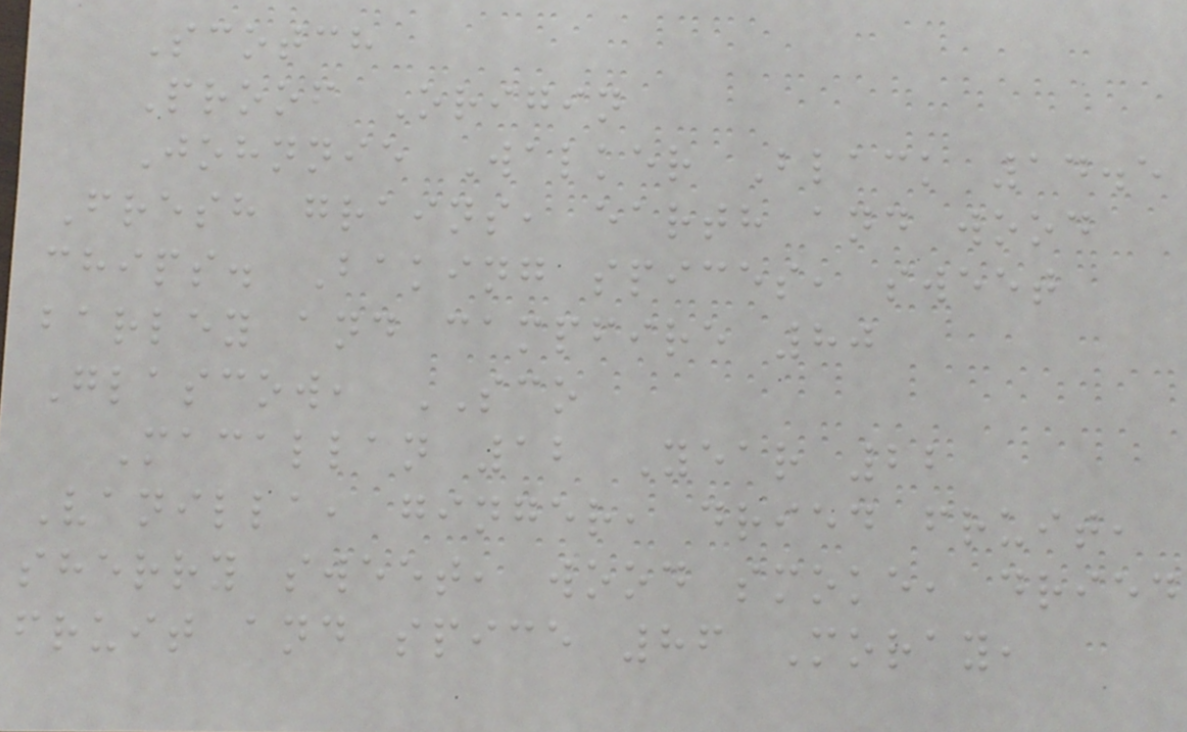Scotch
Proof Origin
Johnnie Walker Black 14.5
Fresh grains, earth and wood
chips. Baking spices, sweet
barley and campfire 80
Glascow, SCO
Macallan 12 Year 22
Vanilla, ginger, dried fruit,
sherry sweet, wood smoke, dried
fruit and spice 86 Moray,
